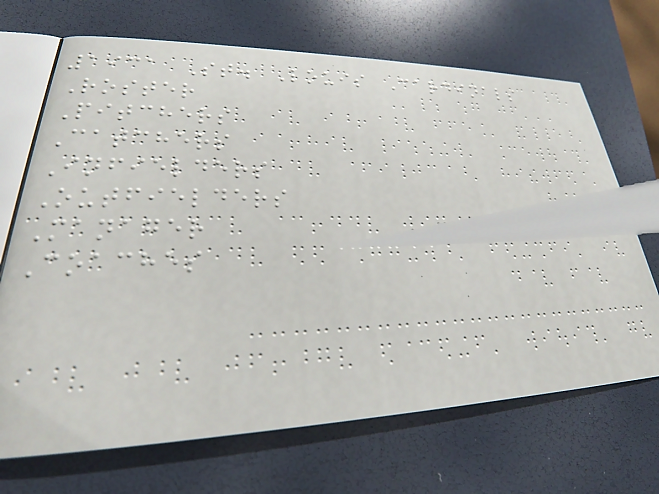1931 St. Louis Cardinals
Roster
Pitchers
Catchers
Infielders
Outfielders
Manager
Coaches
